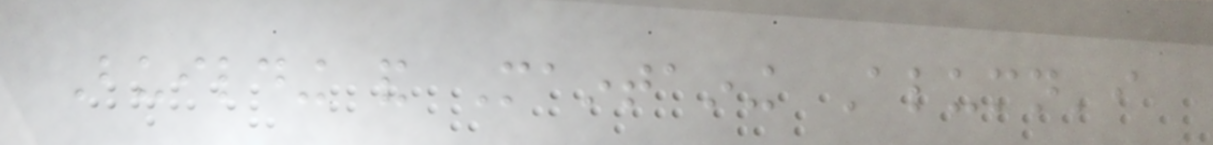Building and Maintaining Alumn'i
